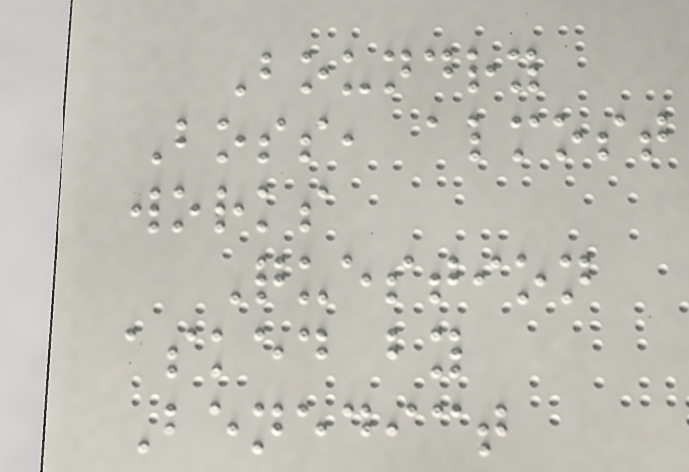Boundry
Boss, almost
works
Question
asked by
Benedict
